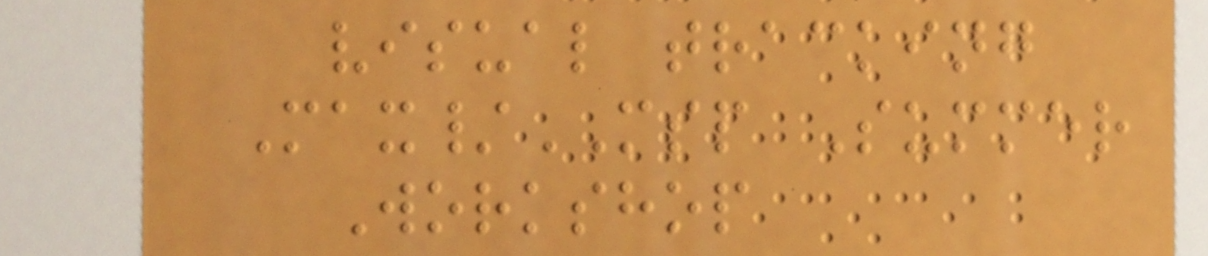visual tracking
Max/MSP Summer
Workshop
